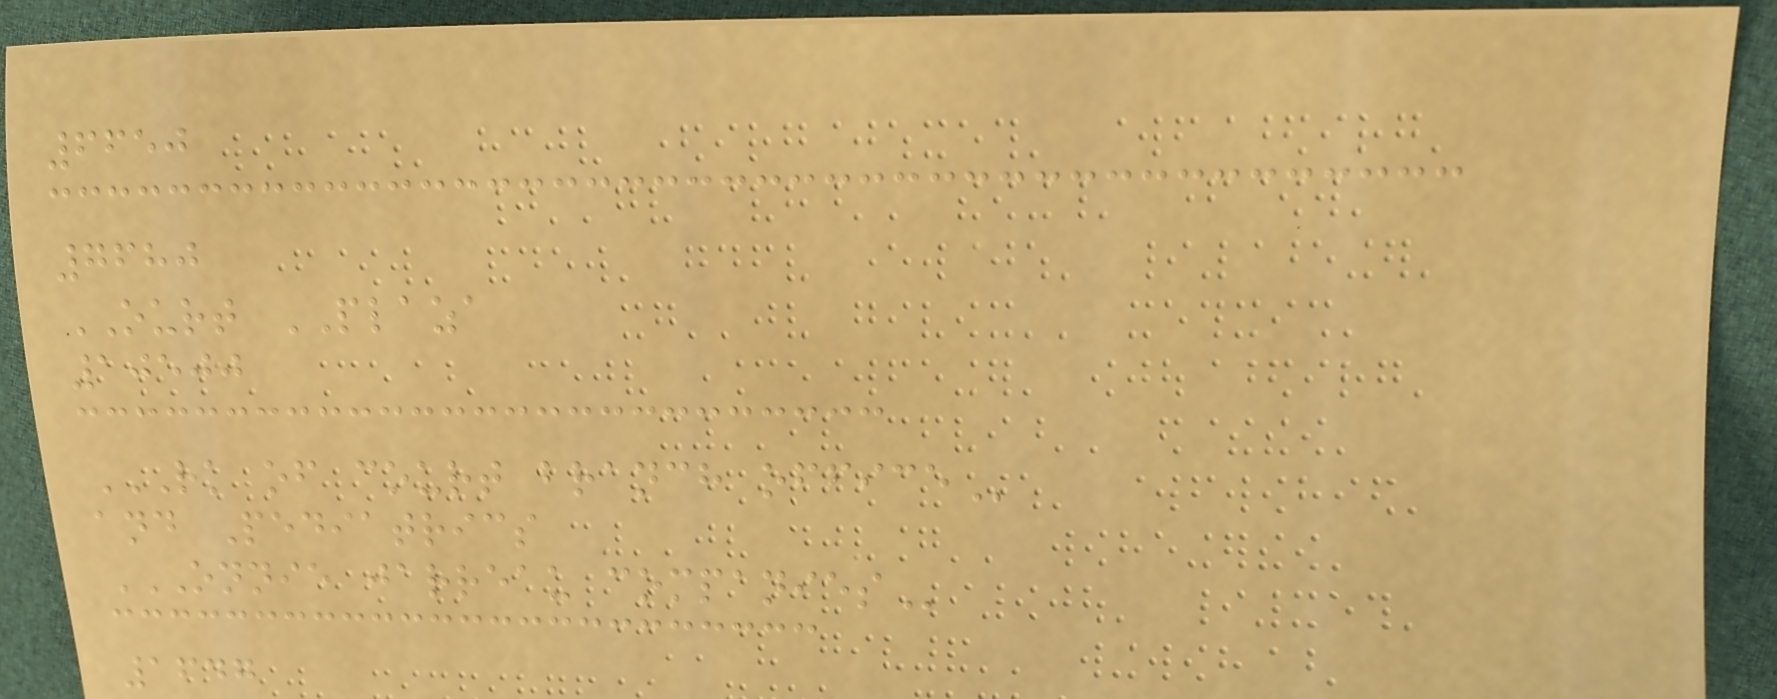6650
7680
OURT PLAZA
10500
RK OF COURT BRANCH OFFICE
and Pediatrics
ONNIE JARREAU COMPANIES
1647
